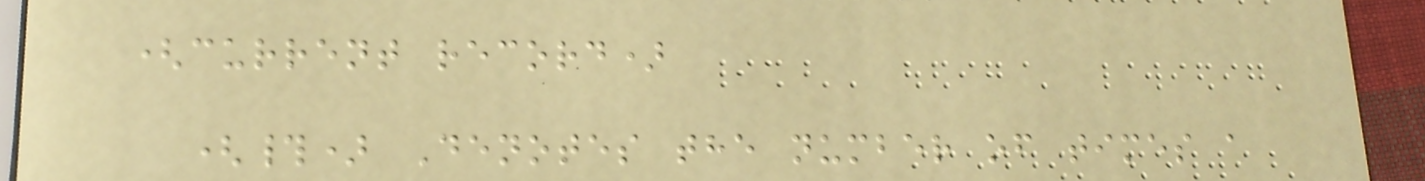(current record)
(#) Denotes the number of times a
